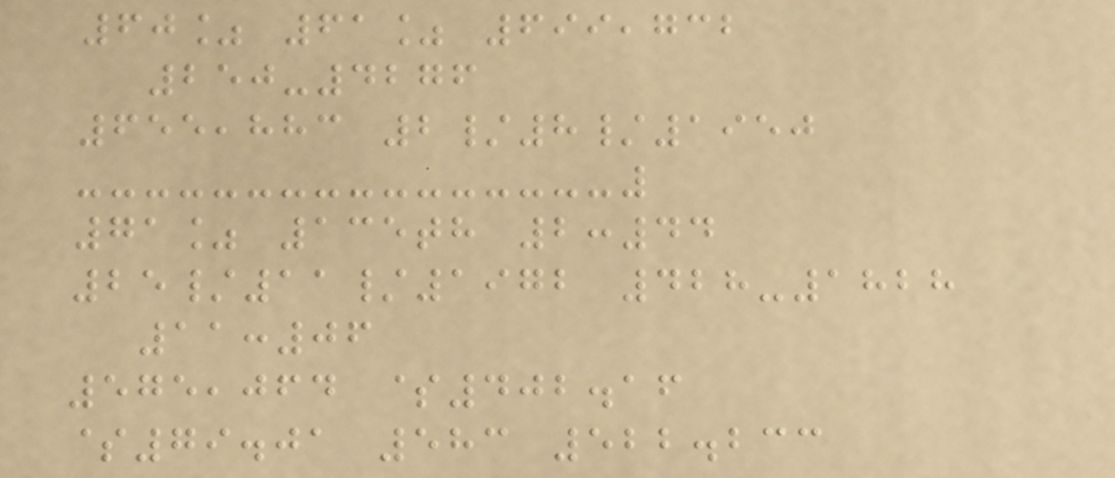60% 61% 699,732
250-4276
655,883 2/8/1950
71% 135th 2:44
25/11/1972 428-1828
11:06
575,064 $402.16
$79.01 583 522.233
